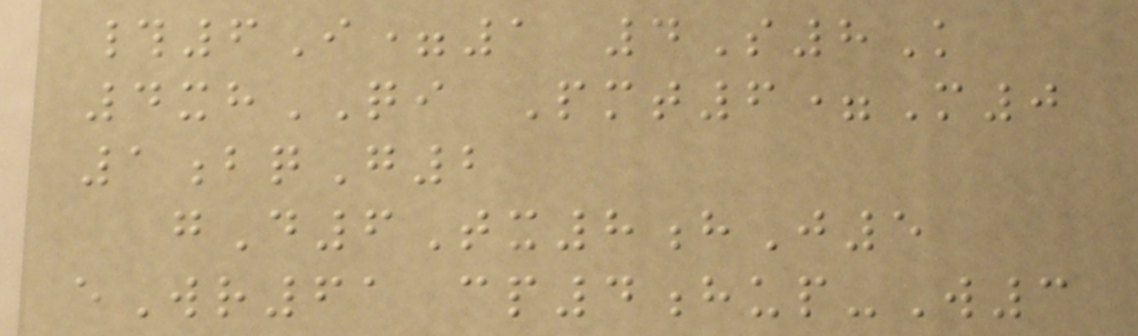#6I=1 4S8K
4xhQI Pmt6=M0
1bqG2
gD6Tx8hJ5
eWr61 cp4hup-W3
